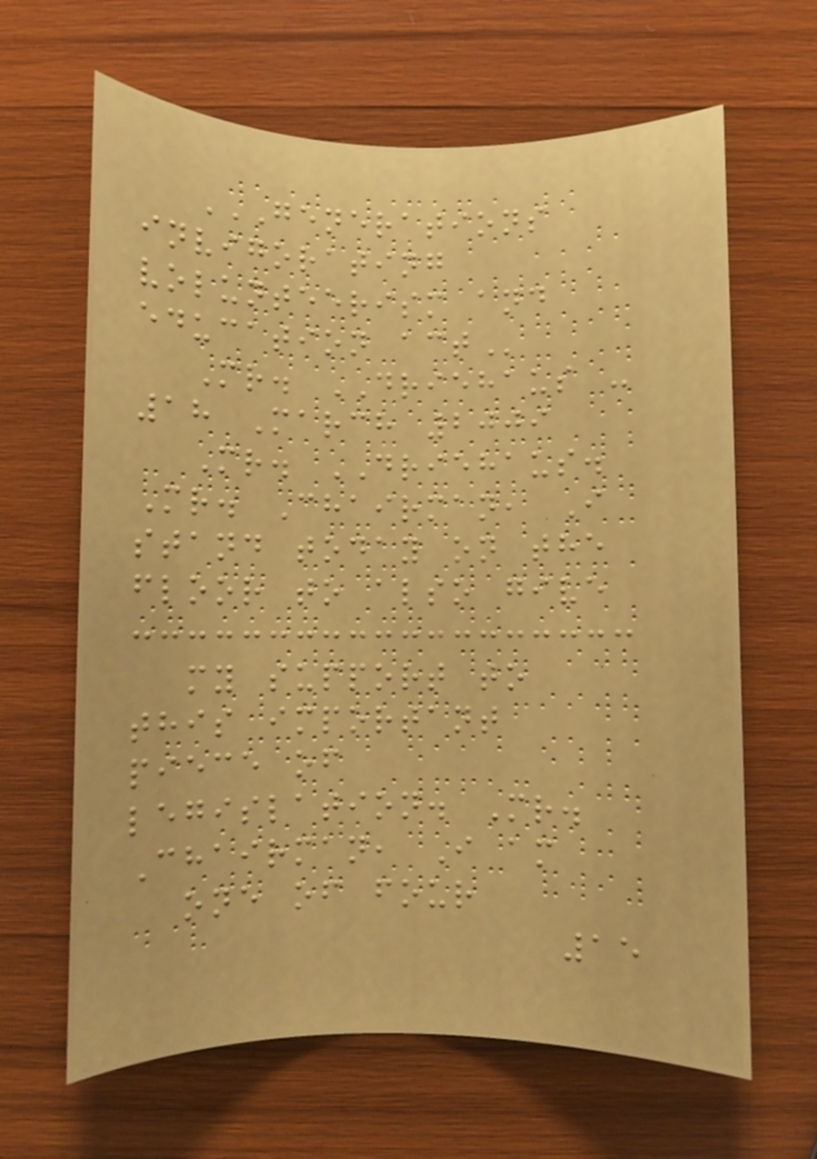GENERATIONS
INVIGORATING
VOLUNTEERISM AND
EDUCATION ACT
Mr. DRIEHAUS -
18 March 2009
Mr. DRIEHAUS.
Mr. Chairman, I
stand today on the
floor to also give
my support to
this important
piece of
legislation. Mr.
Chairman, I am
one of four
15
